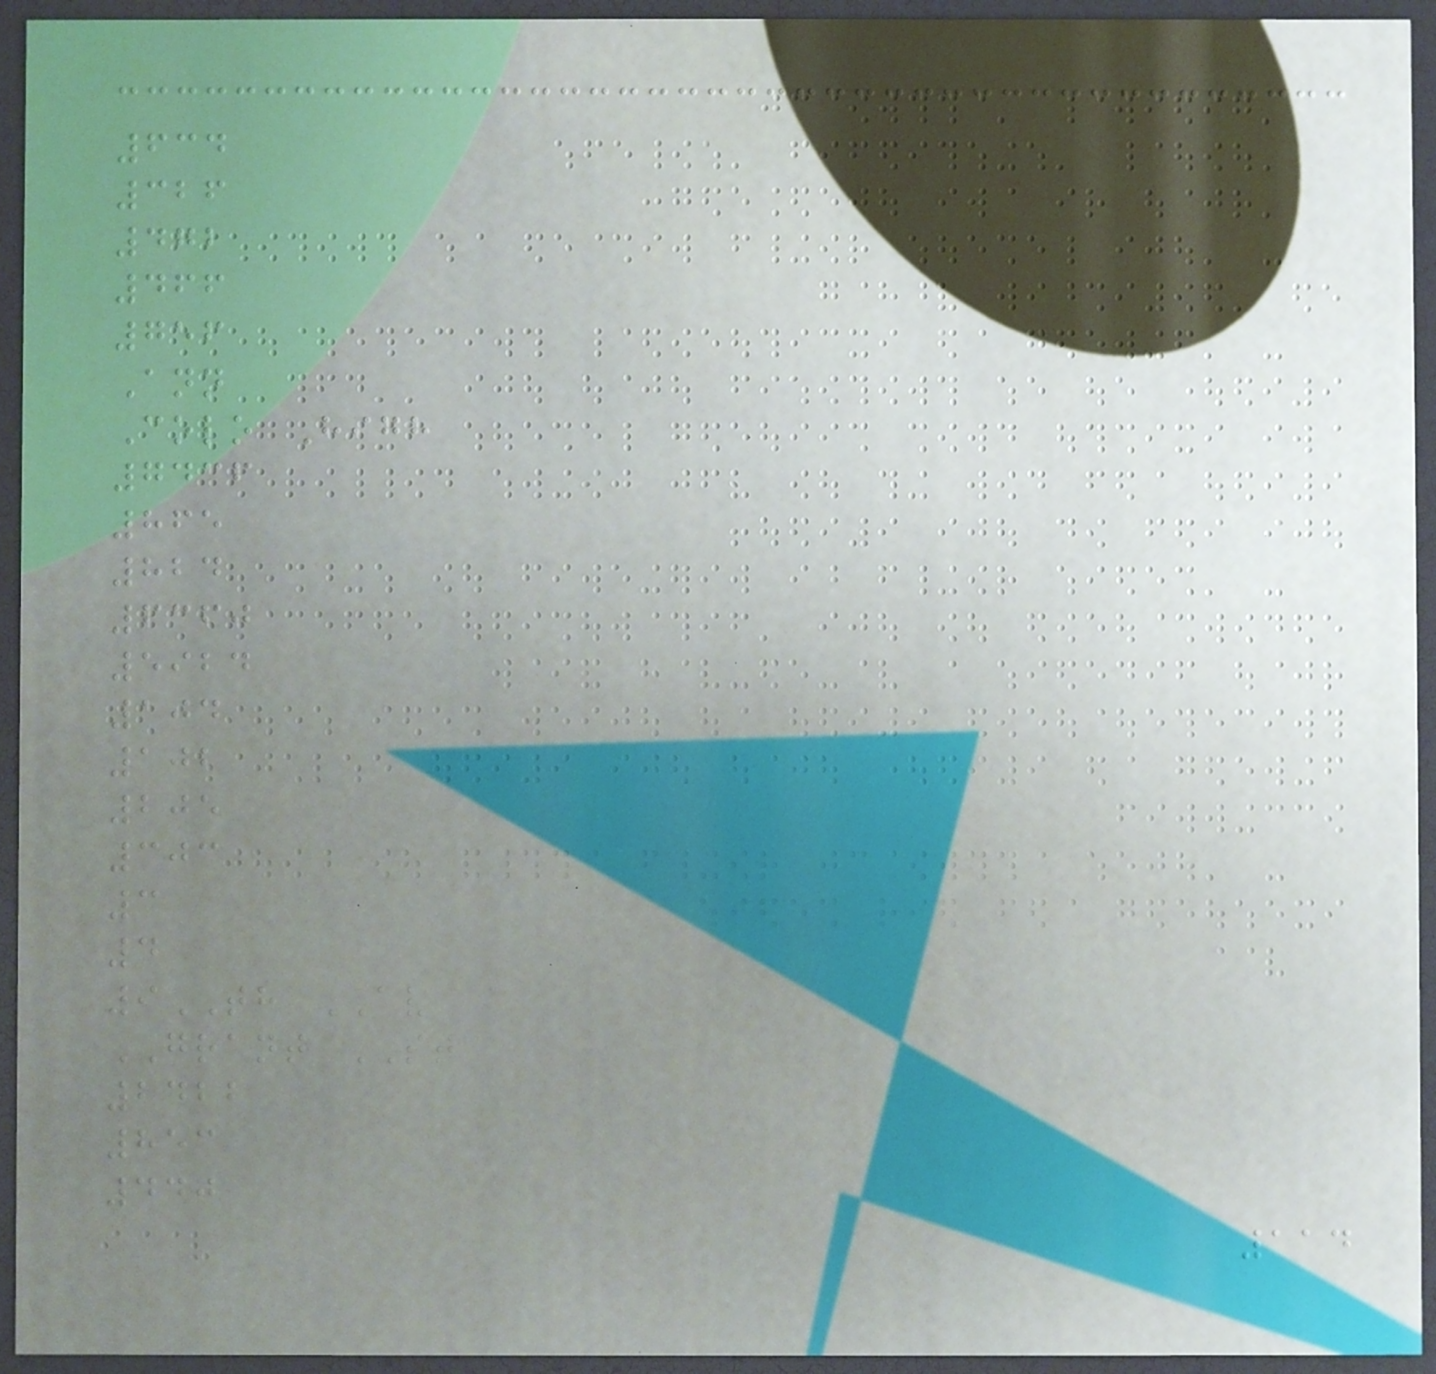634
326
472
466
756
Ann
Colo High
7436
865
824
6360
5924
104
102
205
303
3
4
9TH AV
GRANT ST
2422
853
440
114
